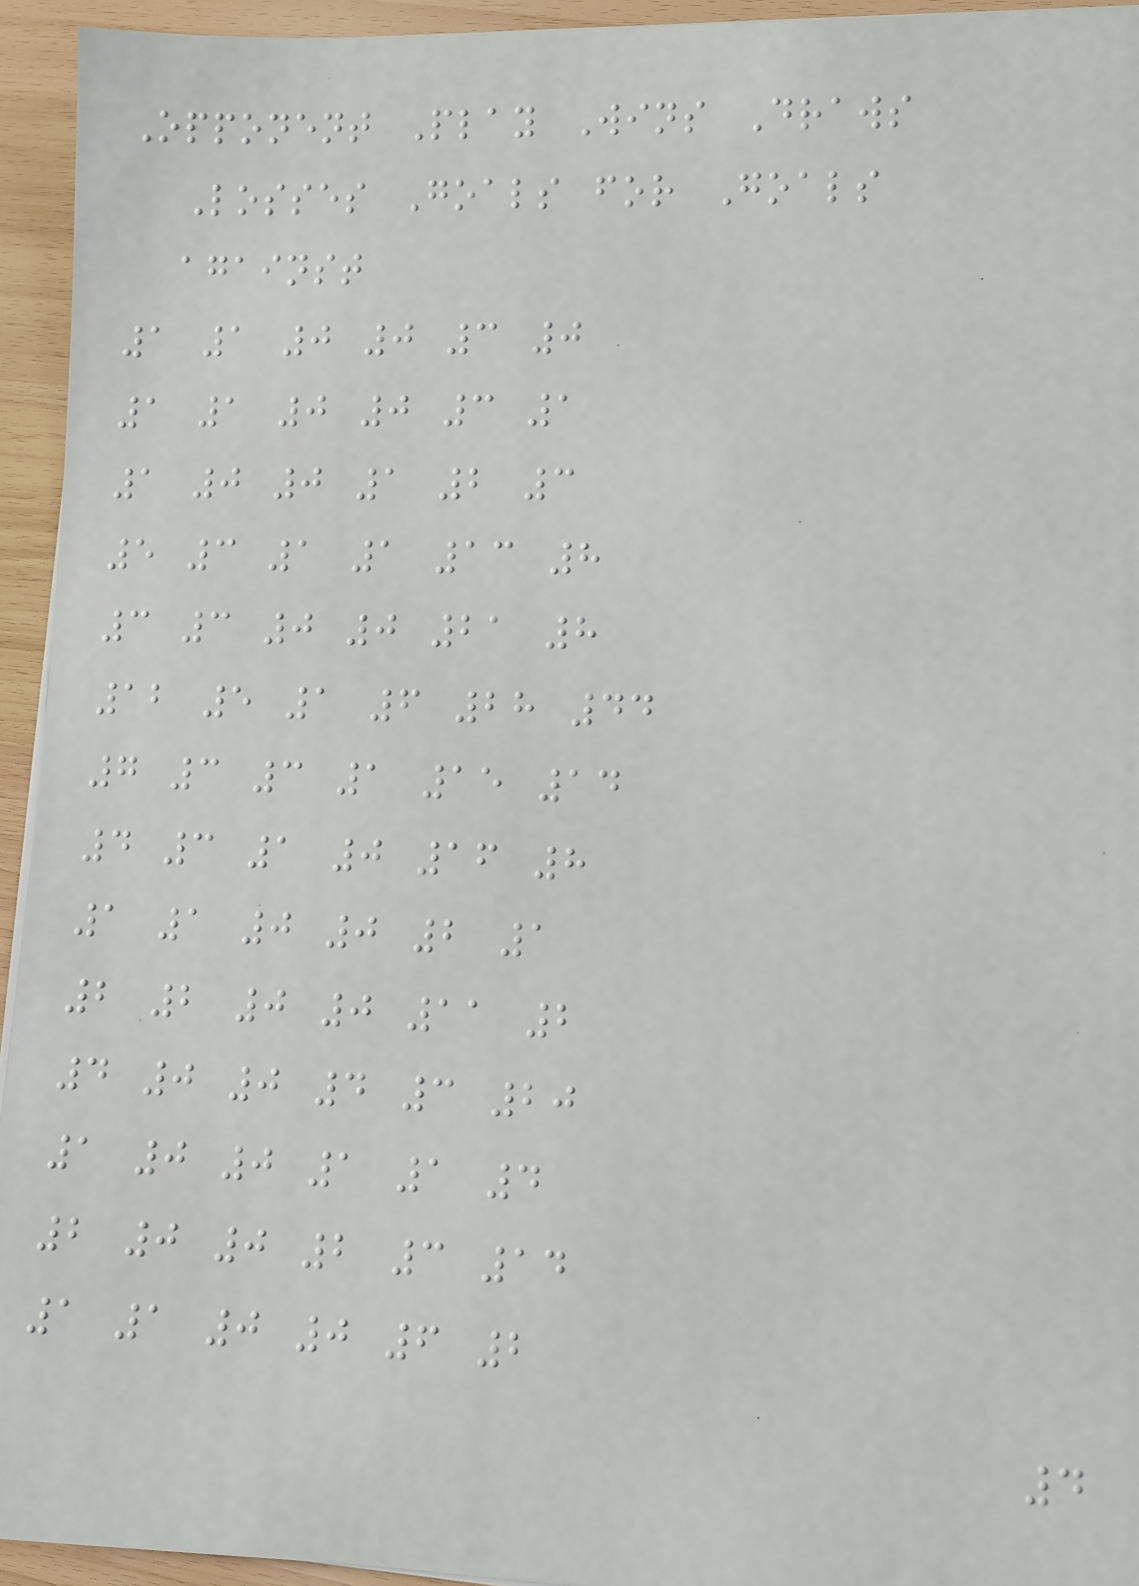Opponent Play Wins Draws
Losses Goals for Goals
against
1 1 0 0 3 0
1 1 0 0 3 1
1 0 0 1 2 3
5 3 1 1 13 8
3 3 0 0 21 8
12 5 1 6 28 44
7 3 3 1 15 14
4 3 1 0 16 8
1 1 0 0 2 1
2 2 0 0 11 2
4 0 0 4 3 20
1 0 0 1 1 4
2 0 0 2 3 14
1 1 0 0 6 2
4
